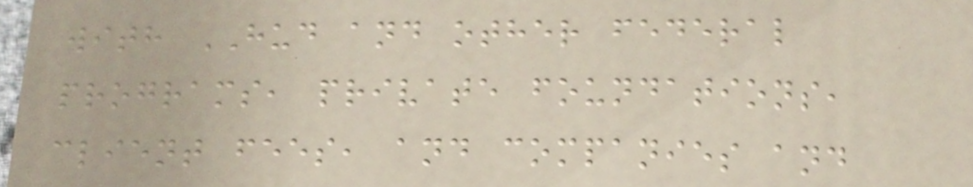with HUD and other federal
programs, private foundations,
client fees, and companies and
